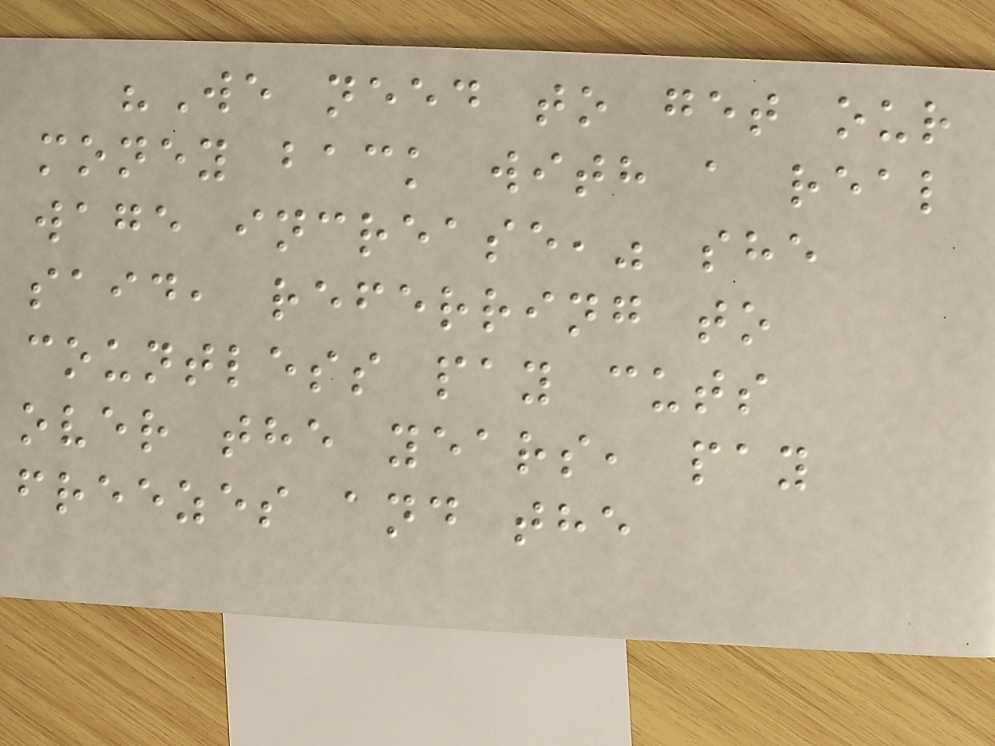"We need to get our
money back with a real
wage increase," she
said, referring to
countless pay cuts
over the years, pay
freezes and the
